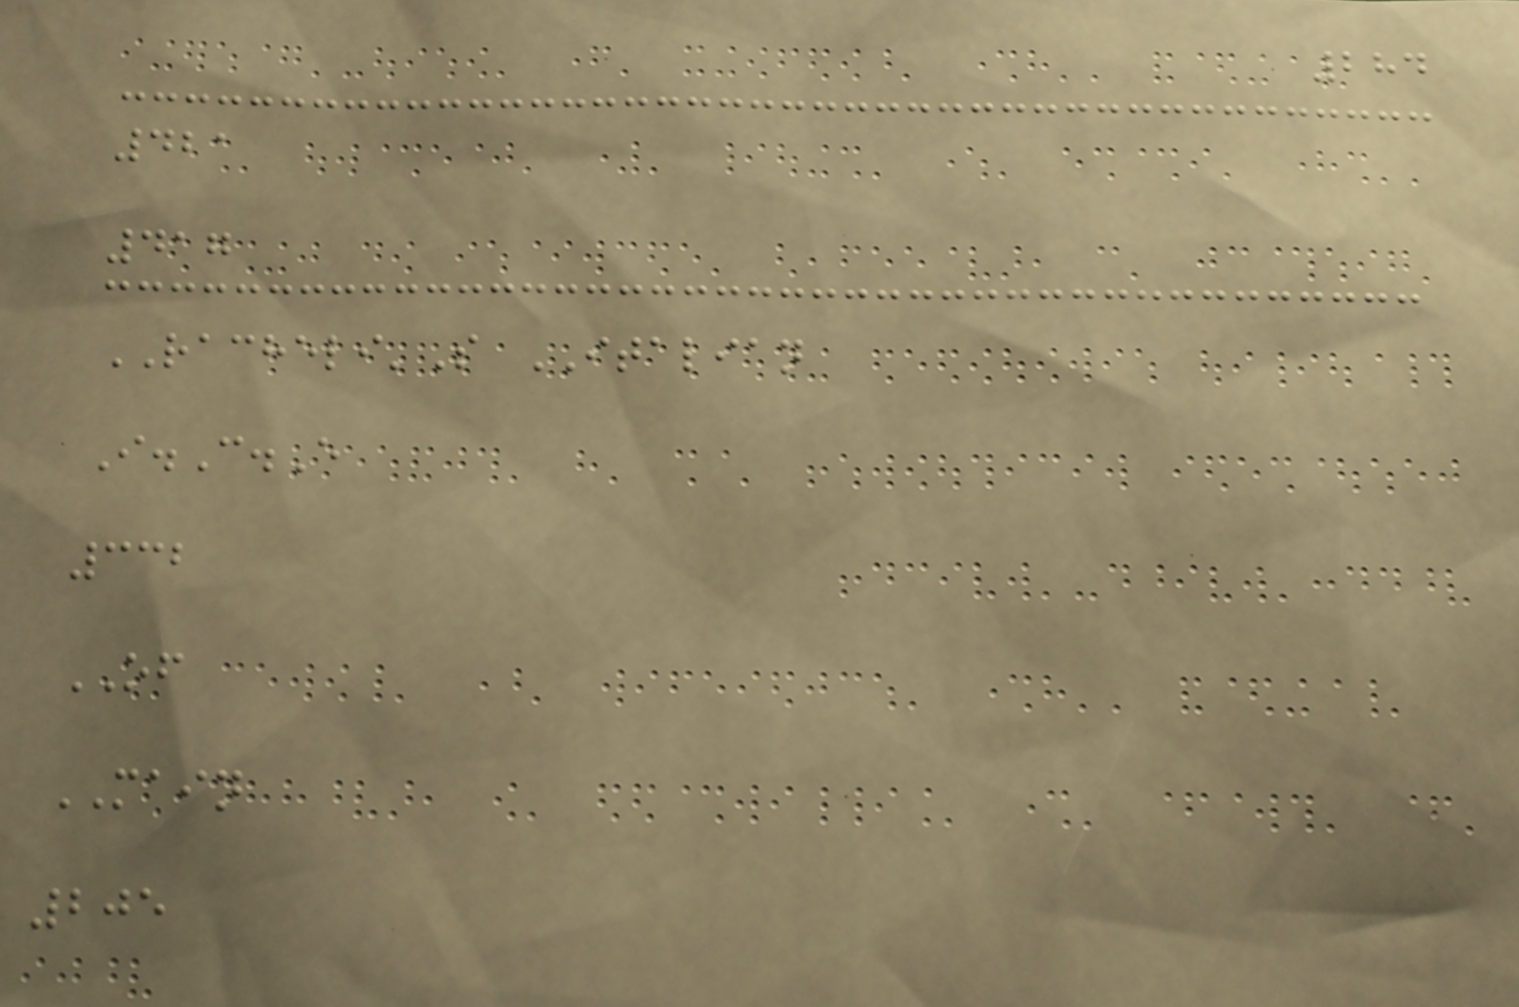284
421
417
RACHELI'S ITALIAN
I.C.E
332
OF
MAIN
205
